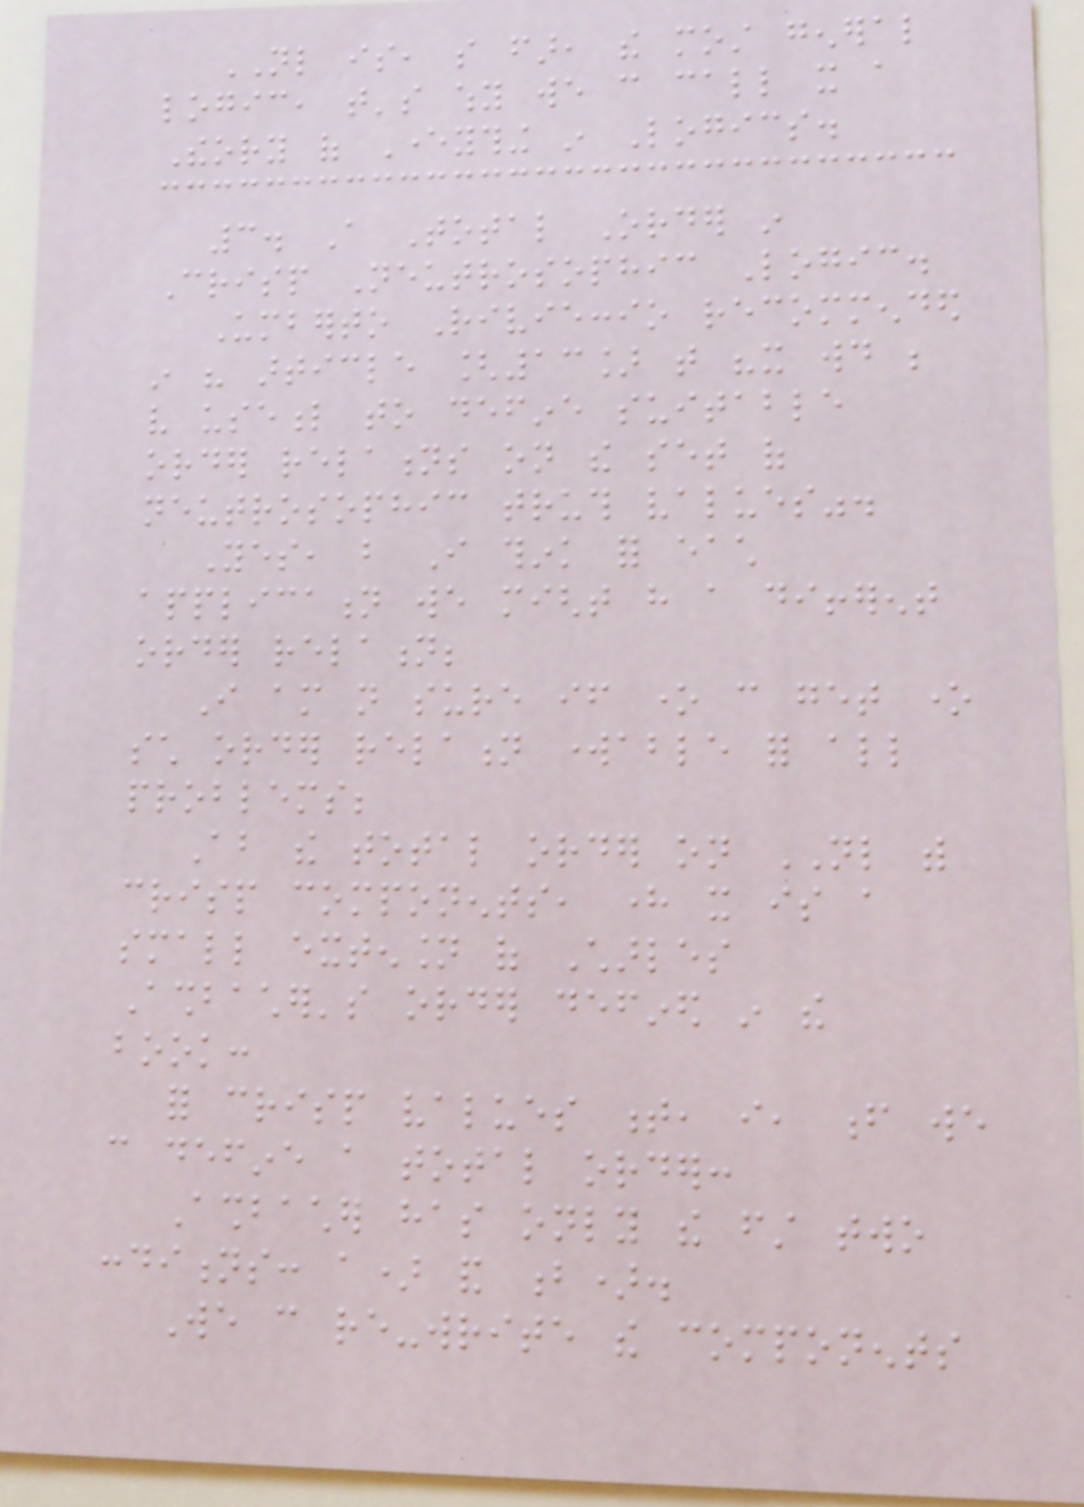NL is, so far, the most general
logic, that's why we can call it a
Theory of Everything in Logics.
3. A Total Order in
Crisp Neutrosophic Logic.
Umberto Rivieccio recommended
in his article [13] that "it would be
very useful to define suitable
order relations on the set of
neutrosophic truth values".
Yes, but I think for each
application we might have a different
order relation;
I am not sure if one can get one
such order relation workable for all
problems;
About the total order on NL with
crisp components, here it is a
small extension of Charles
Ashbacher's order defined in the
book:
for crisp values t, i, f we
can define a total order:
Ashbacher has only the first two
conditions: a) and b).
We can re-write the components
